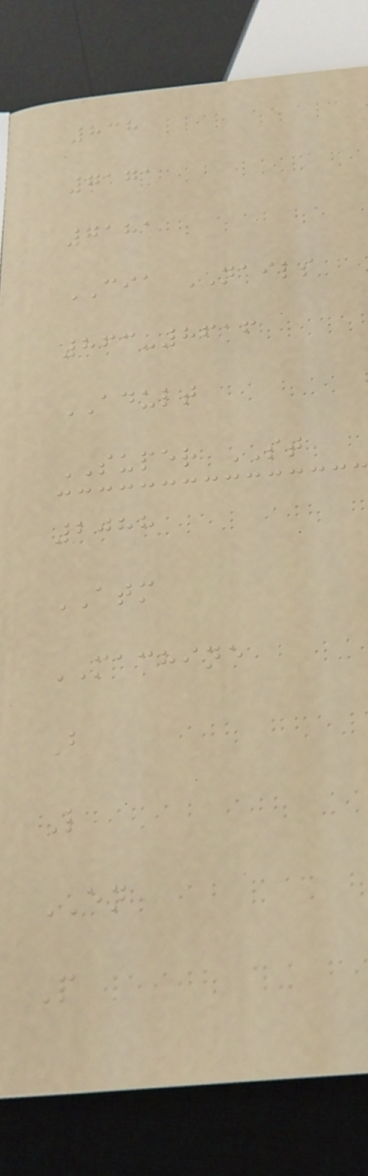838
7171
7181
CIA NAILS
863-8616
ADULT
SUPER ST
2088
ATM
MACHINE
B
L
EN
P
